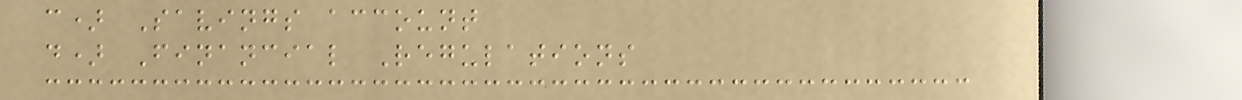c) Savings account
d) Financial Regulations
